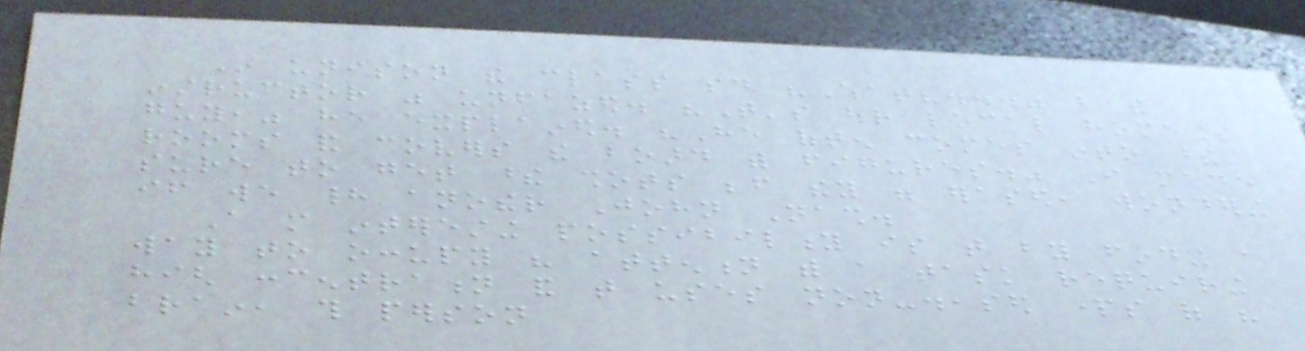In unison the class said "What?..." but the
instructor was unfazed. "That's our local homeless
guy," he explained. "He often comes into these
rooms and covers the board with figures." I made
sure to get these shots before they were erased, wondering
if we had another John Nash.
A more interesting possibility is that by finding a
way to occupy his attention with a task requiring
high concentration and that uses non-diseased parts of his
brain, this person
